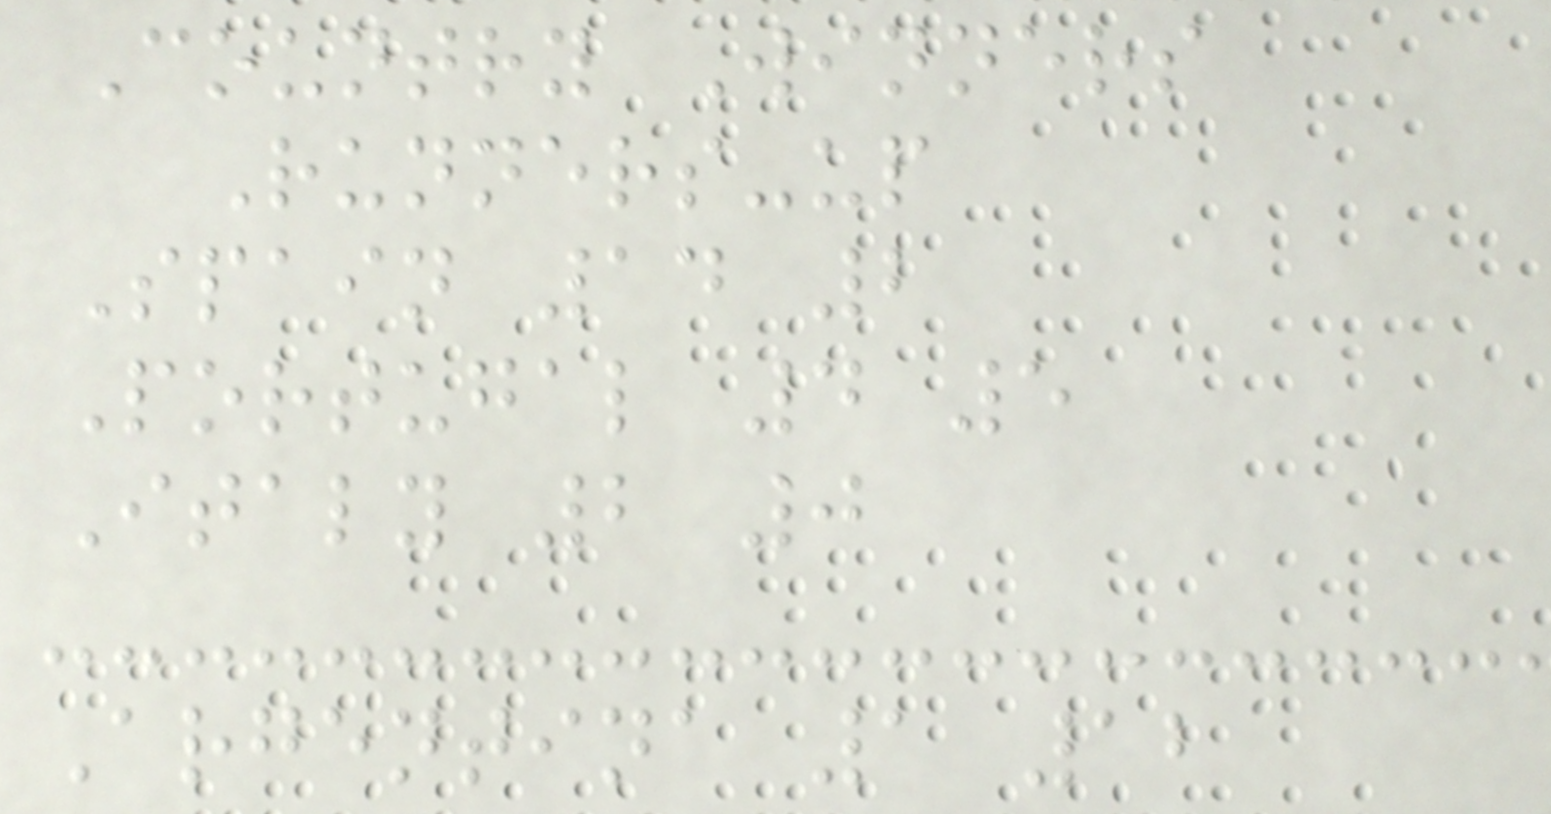Country Winners
Runners-up
Spain 14 2
Portugal 4 5
Italy 2 0
Argentina 1 12
